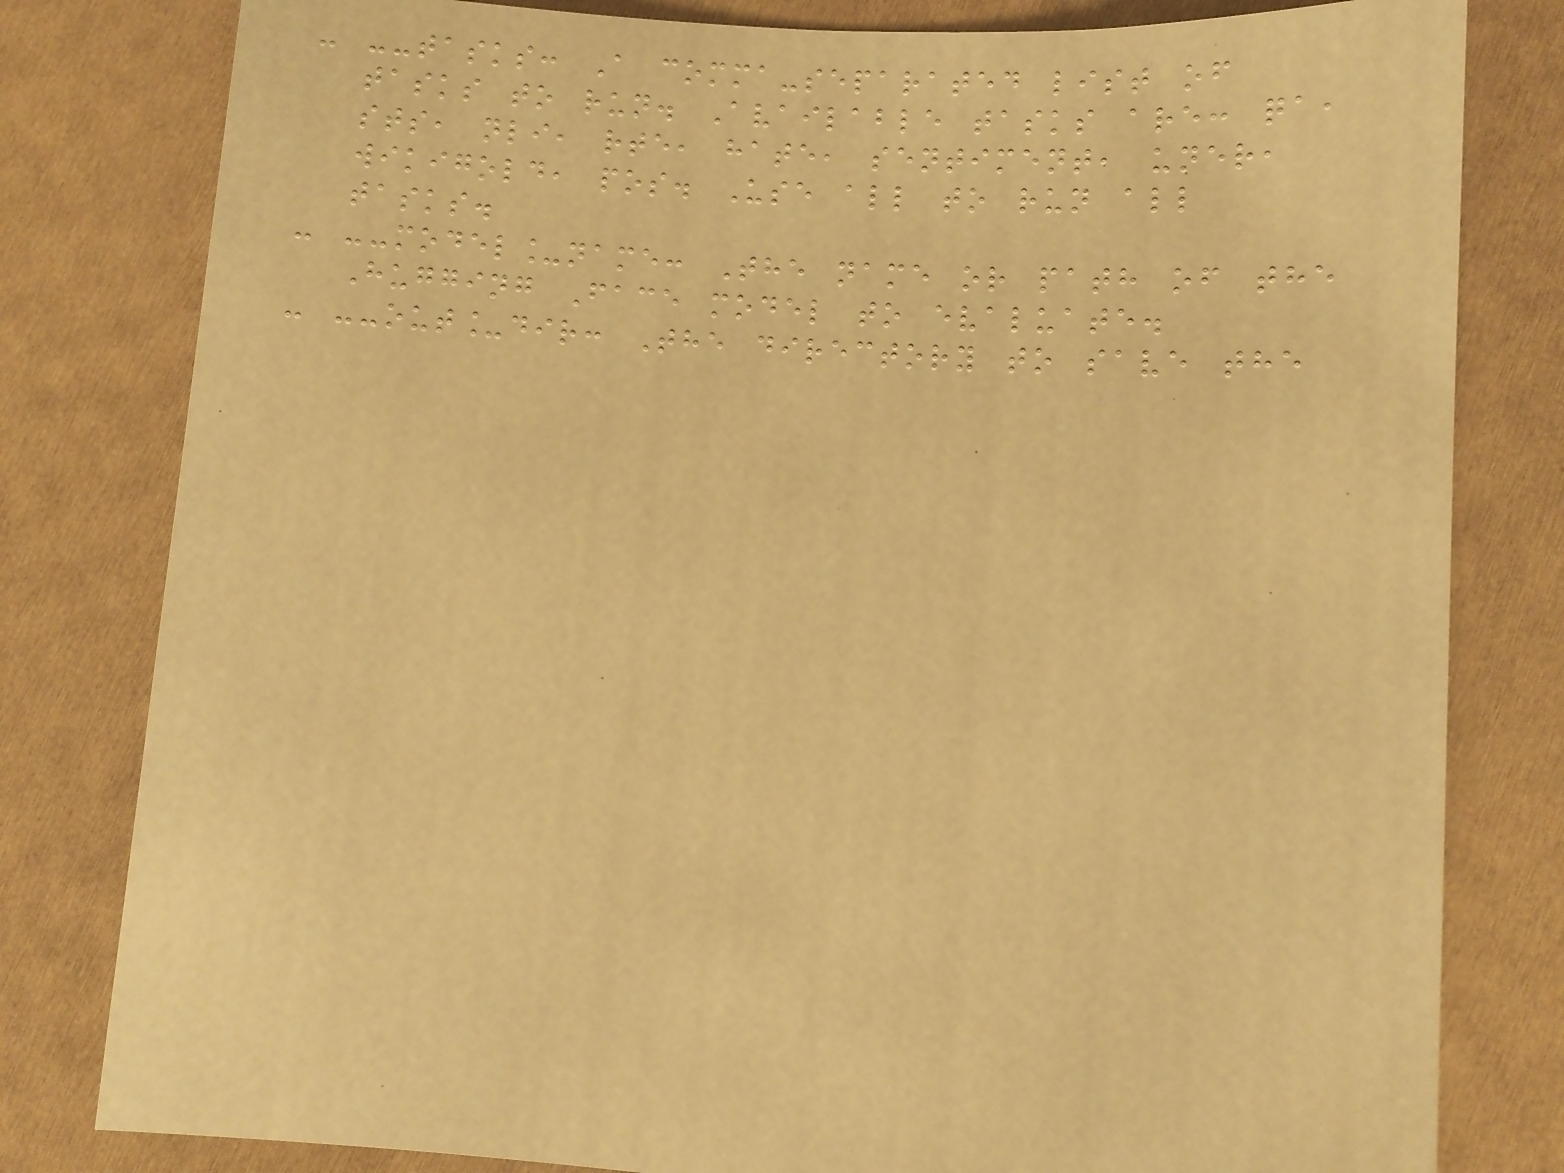- --tasks: A comma-separated list of
tasks to run. Available tasks are: qa,
sts, nli, rte, hate, sentiment, uner,
wikigold, pos. Use all to run all
tasks.
- --model_name: The name or path of the
Hugging Face model to evaluate.
- --out_dir: The directory to save the
